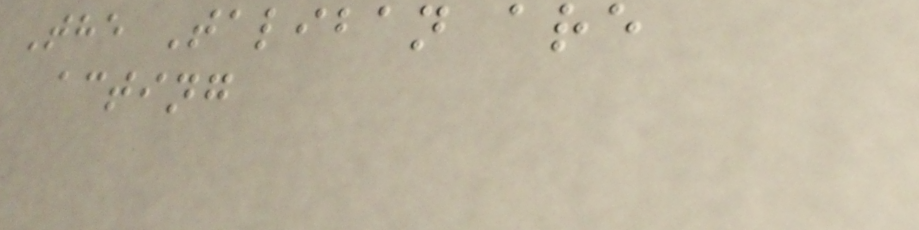The Taliban are
acting
